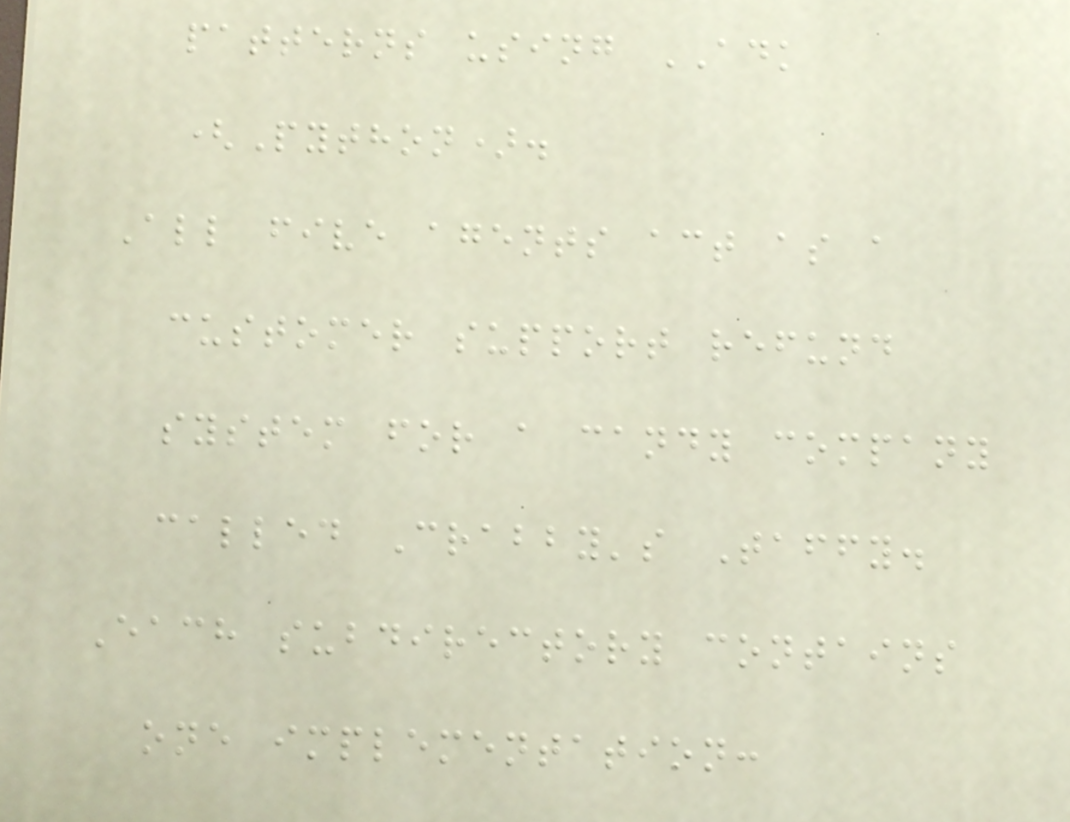patterns using ADK
(Python).
All five agents act as a
customer support refund
system for a candy company
called Crabby's Taffy.
Each subdirectory contains
one implementation:
